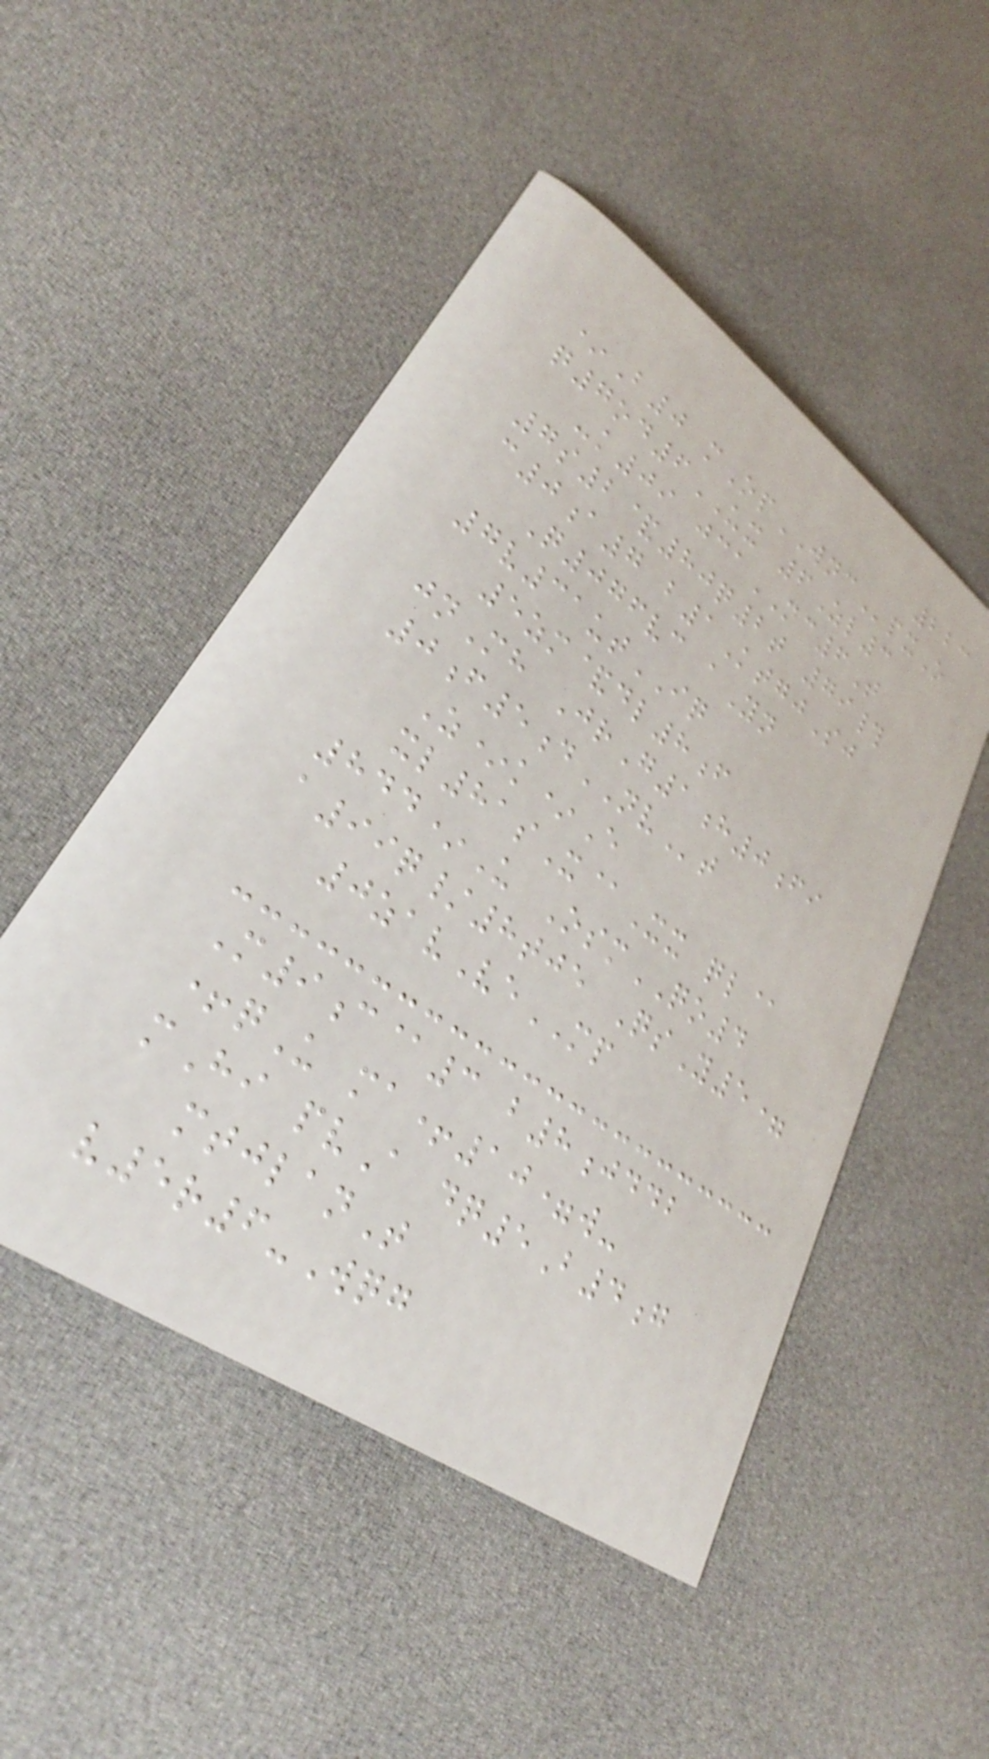223
*B0 mOpWNCpxO
q7od6UX 6Zl3
-k09 jcaNC6T
7s2&80q2t 79#
c0a7 b1KtgjSj
Q076vc aYn
7v31utIQ
5zm&dl8f
jnMh JrG1h0fi
0f5dNVt
Z*k*E
xl81sX@Xx ql@
844*U OsmQO4
a99q/8tje QsY5=
0zavVeMP
M9c@3 b8jddb
+qU ma+10=w-
mHi pvA dq5B4g
mtjlanT
v5r6-Wqg
